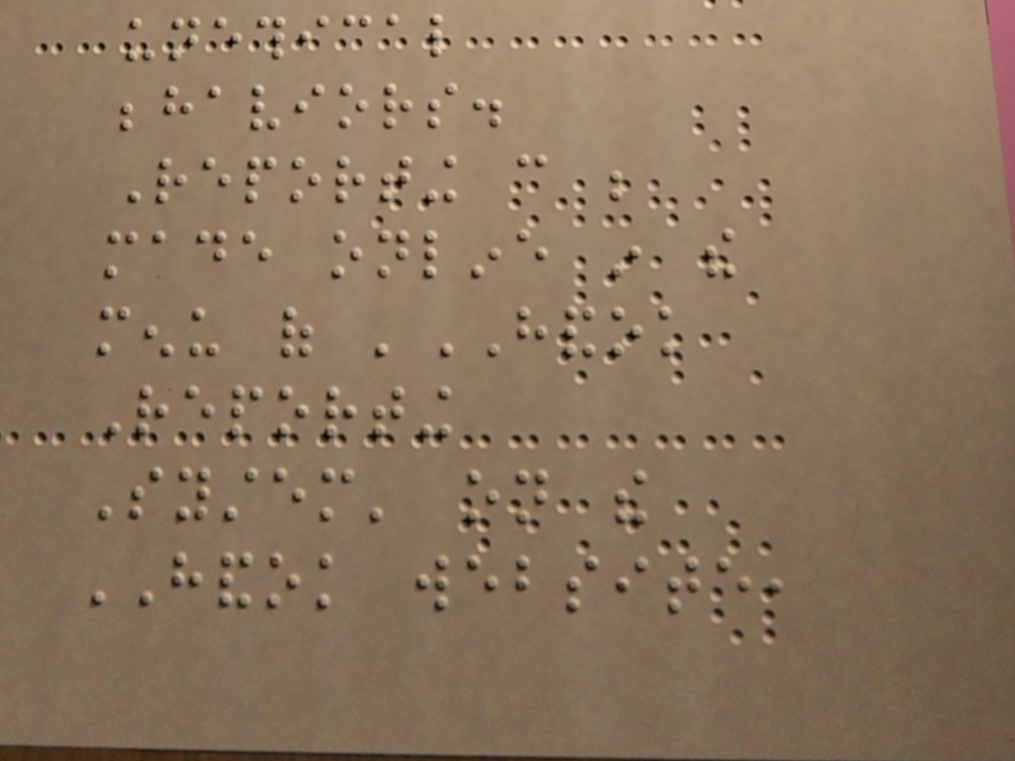unethical
behaviors.
Reporting can be
made online in the
menu of 'HANDOK
Reporting
System' on the
HANDOK website,
